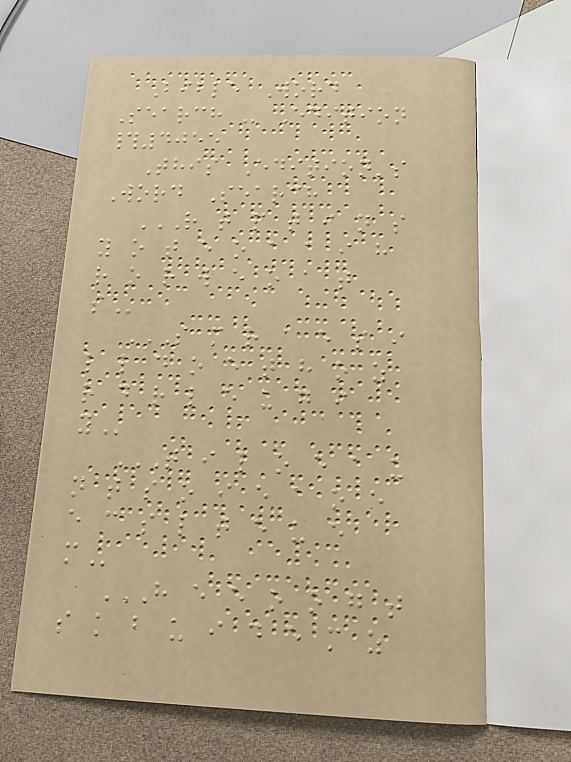Bible Word
Search - Edition
#4055
This Edition's
Word Search
R T P T I N S
Y O T E O A A I H
R O R W E O A T
S
S M R A E S I
L L D O E T H O Z
R D R L E U G I
Y
T I L O E A U
N T S O I E A O E
E C S L T E U E
M
H E E O O G T
S K B U I D E M Z
